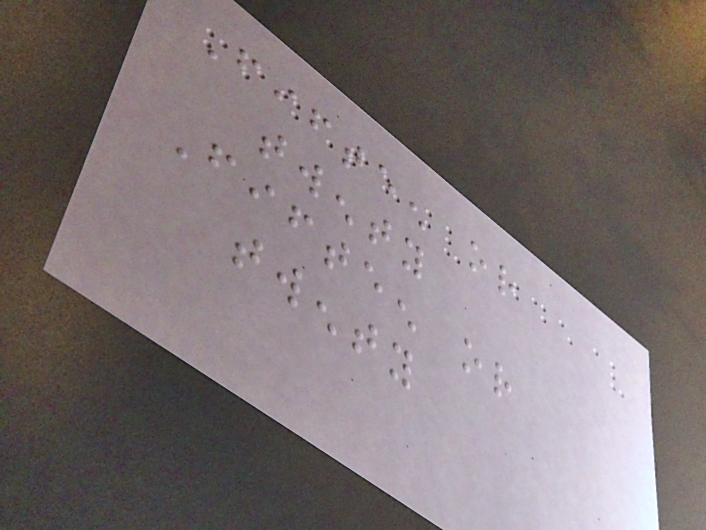Fifteen or
twenty
Fifteen or
twenty
